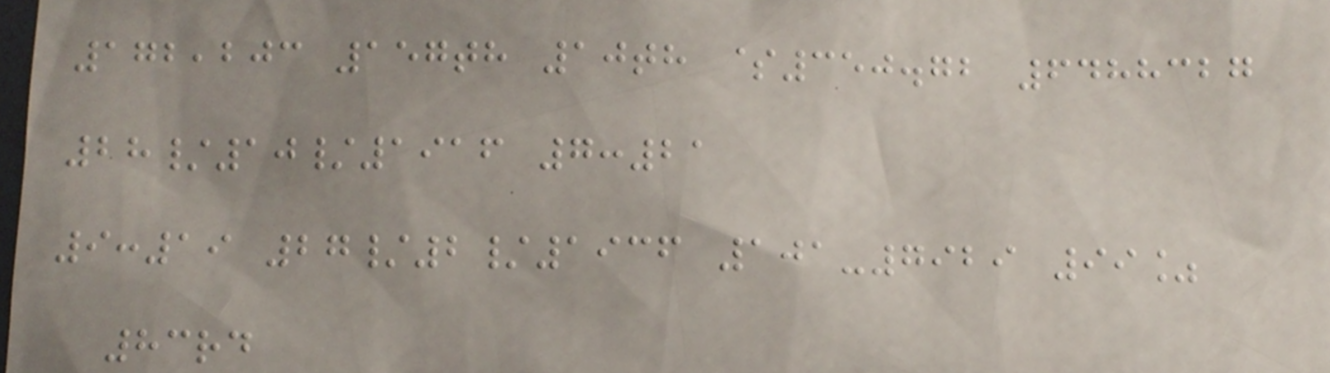172,203 157th 10th $350.72 6488327
28/10/1916 7:21
9:19 27/2/1936 101-7929 99%
83rd
